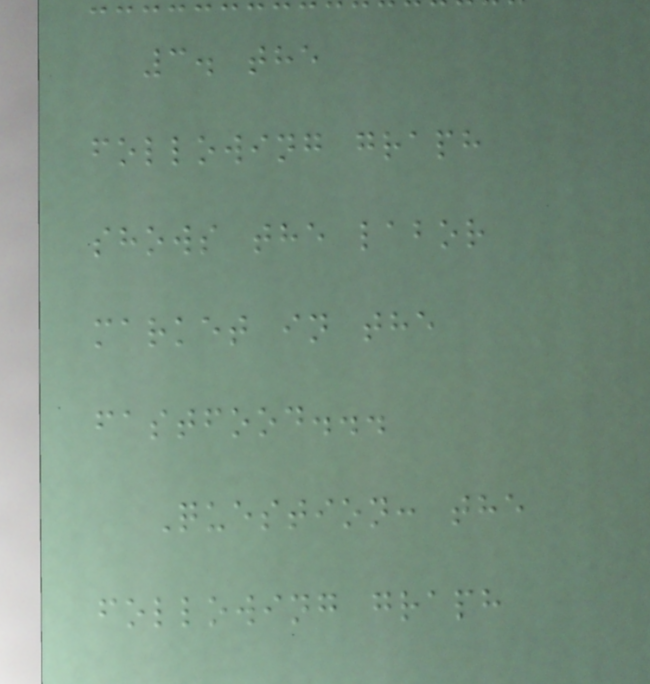3. the
following graph
shows the labor
market in the
fastfood...
Question: the
following graph
